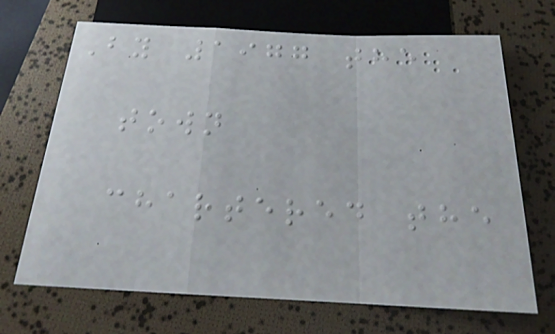By 1977 the
town
chartered the
